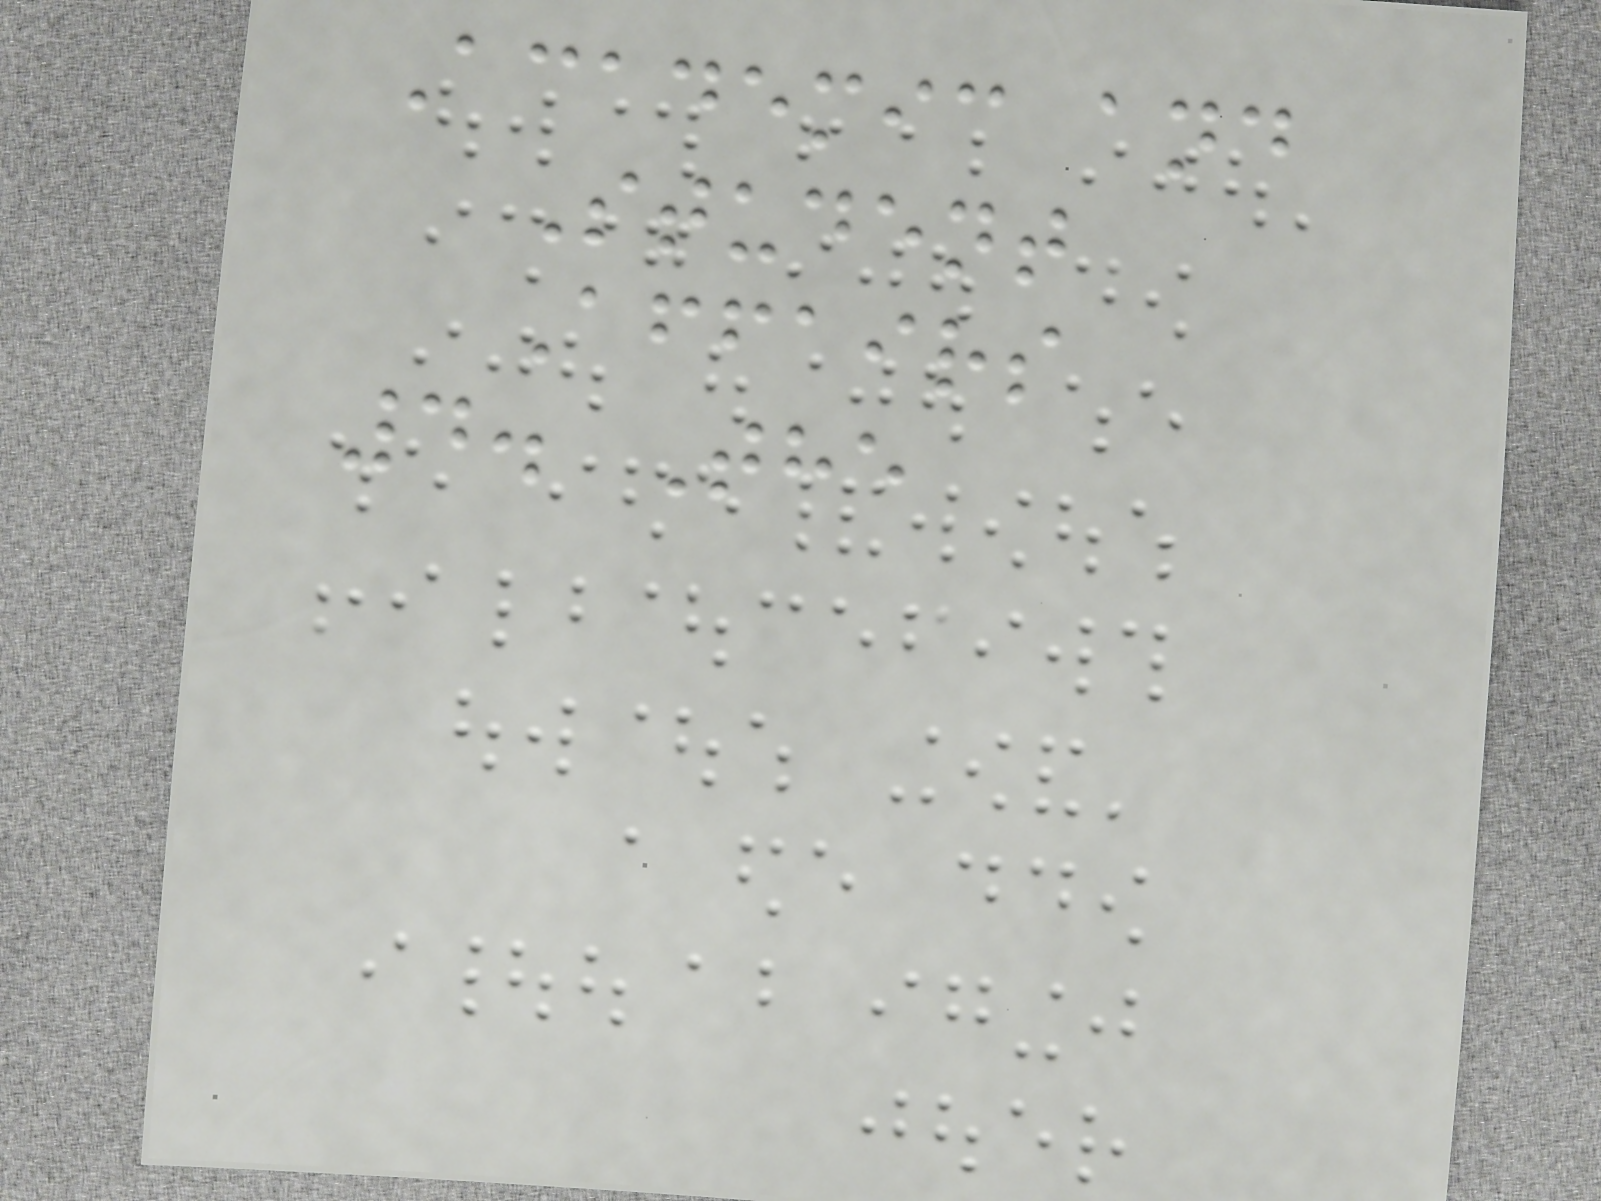Academic and
Student
Affairs
4. The
